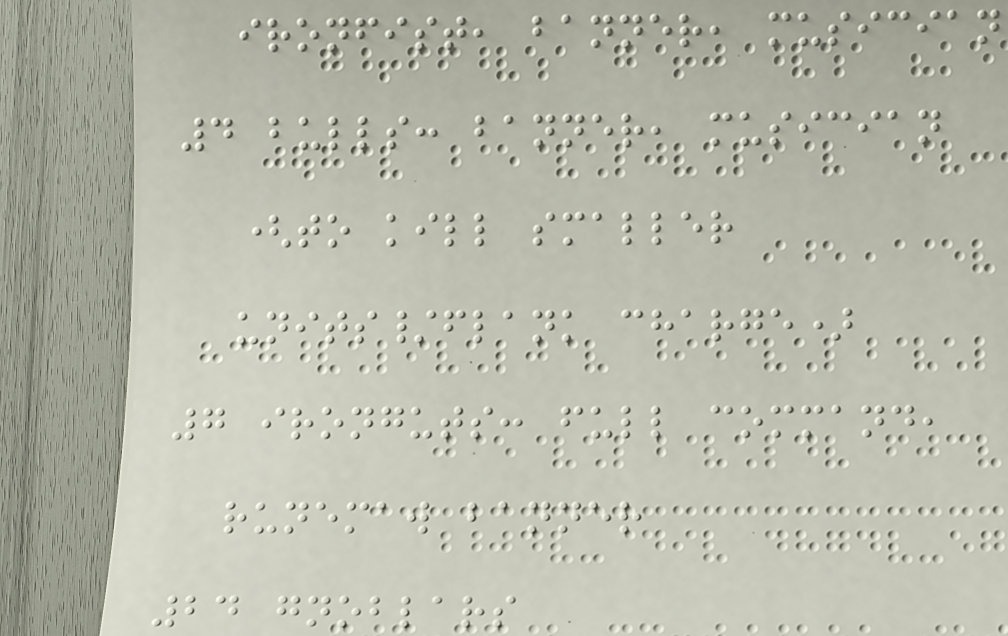ironfist, banner, musician
4 bulls: banner, musician
(to kill smaller
units/flank charge)
7 ironguts: full command,
runemaw banner
24 gnoblars
